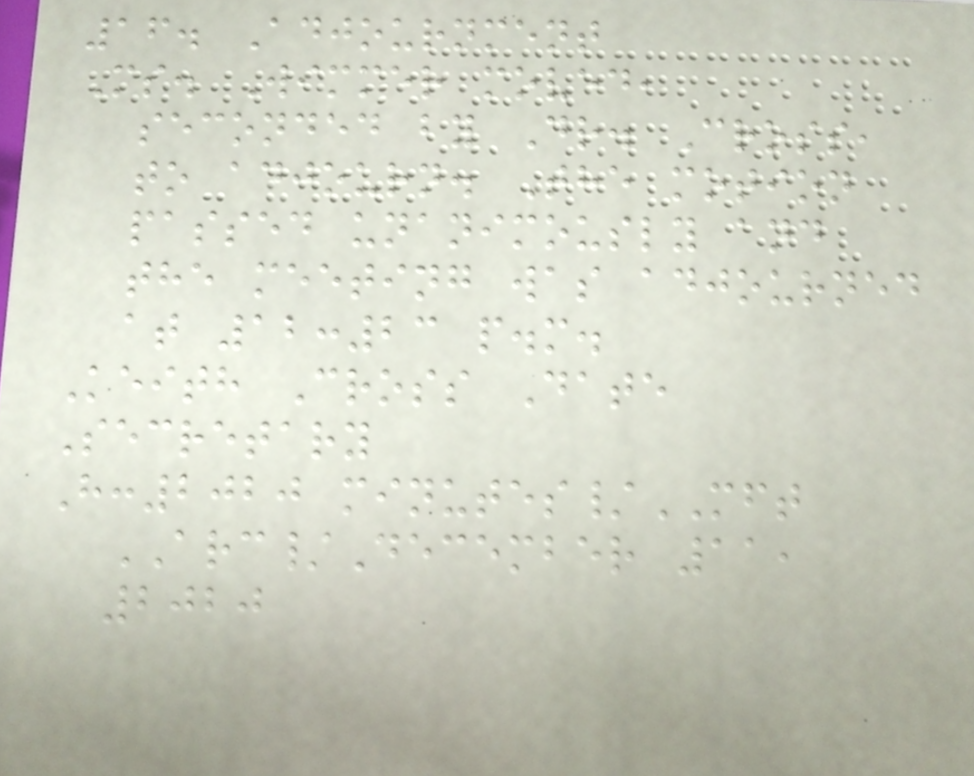16. Adjournment
Ms. Wimmer moved,
seconded by Dr. Cross,
to adjourn. The motion
passed unanimously and
the meeting was adjourned
at 12:23 p.m.
Keith Cross Date
Secretary
H:2020 minutes/MFT
ARC/December 11,
2020
